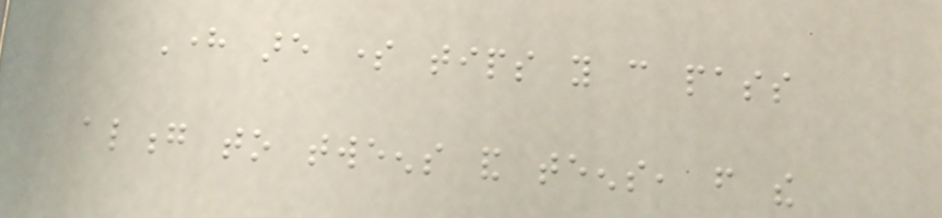Here are some tips you can pass
along to tweens and teens, from the
